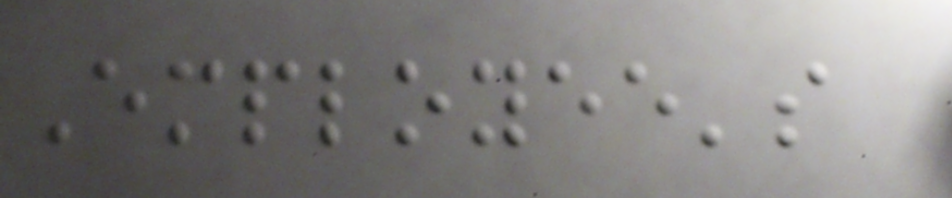Employee's
